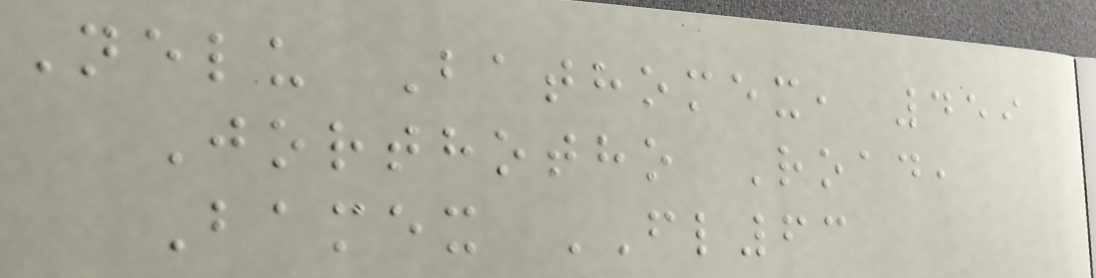Nelu Bathomex, 459
Jorthotho Road,
Bamex FL63
